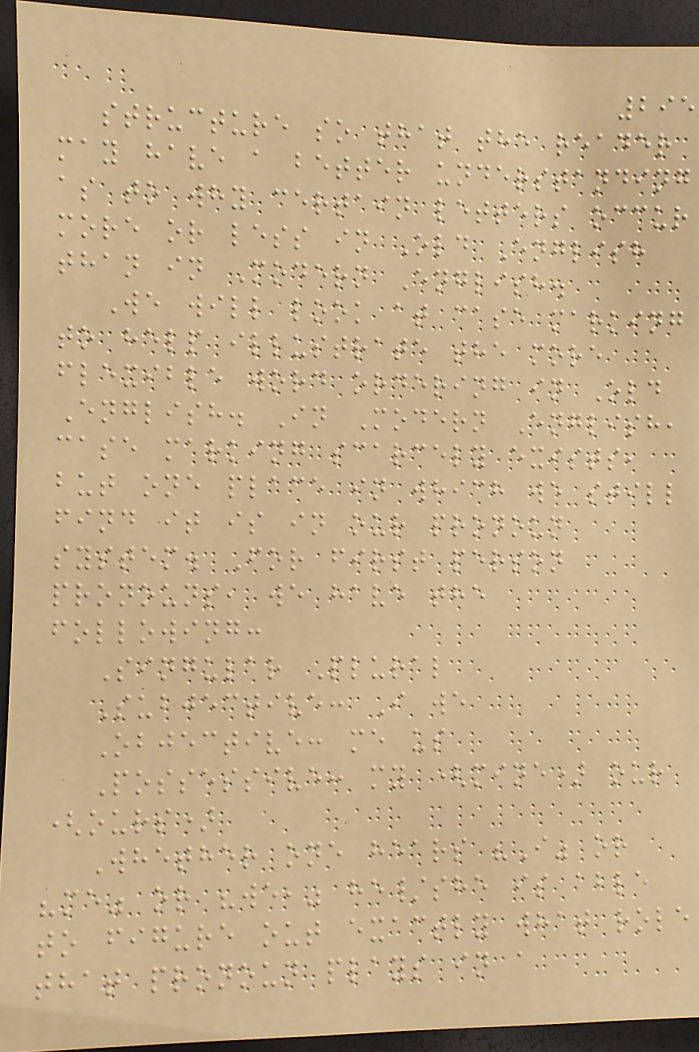295
structure so that the reader
may have a better understanding
as to why certain letters occur
more or less in Old English
than in Modern English.
We will look at case marking
to help illustrate the more
flexible word ordering in Old
English. In Modern English,
case marking scarcely exists,
but one place in which we still
find it is in our pronoun
system. For first person
pronouns, we have the
following:
Singular Plural
Subjective: I we
Objective: me us
Possessive: my (mine) our
(ours)
Whether one hears "I" or
"me" or "we," he/she is able
to figure out exactly what role
that pronoun plays in a
